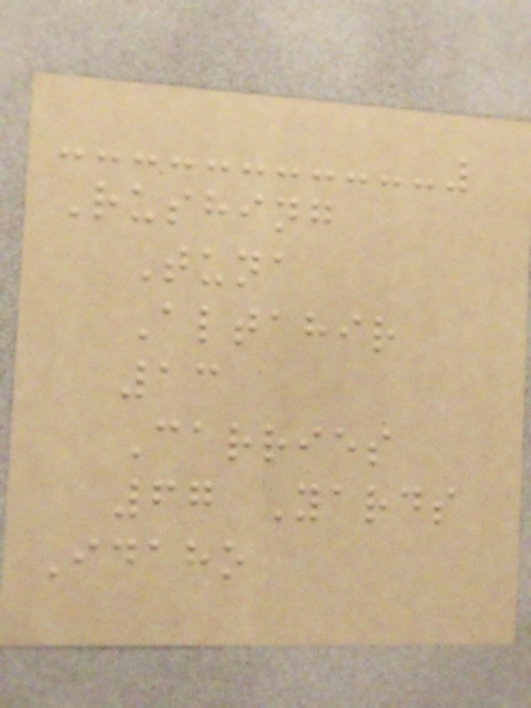Rushing
Tuna
Altahir
13
Carries
67 Yards
Idaho
